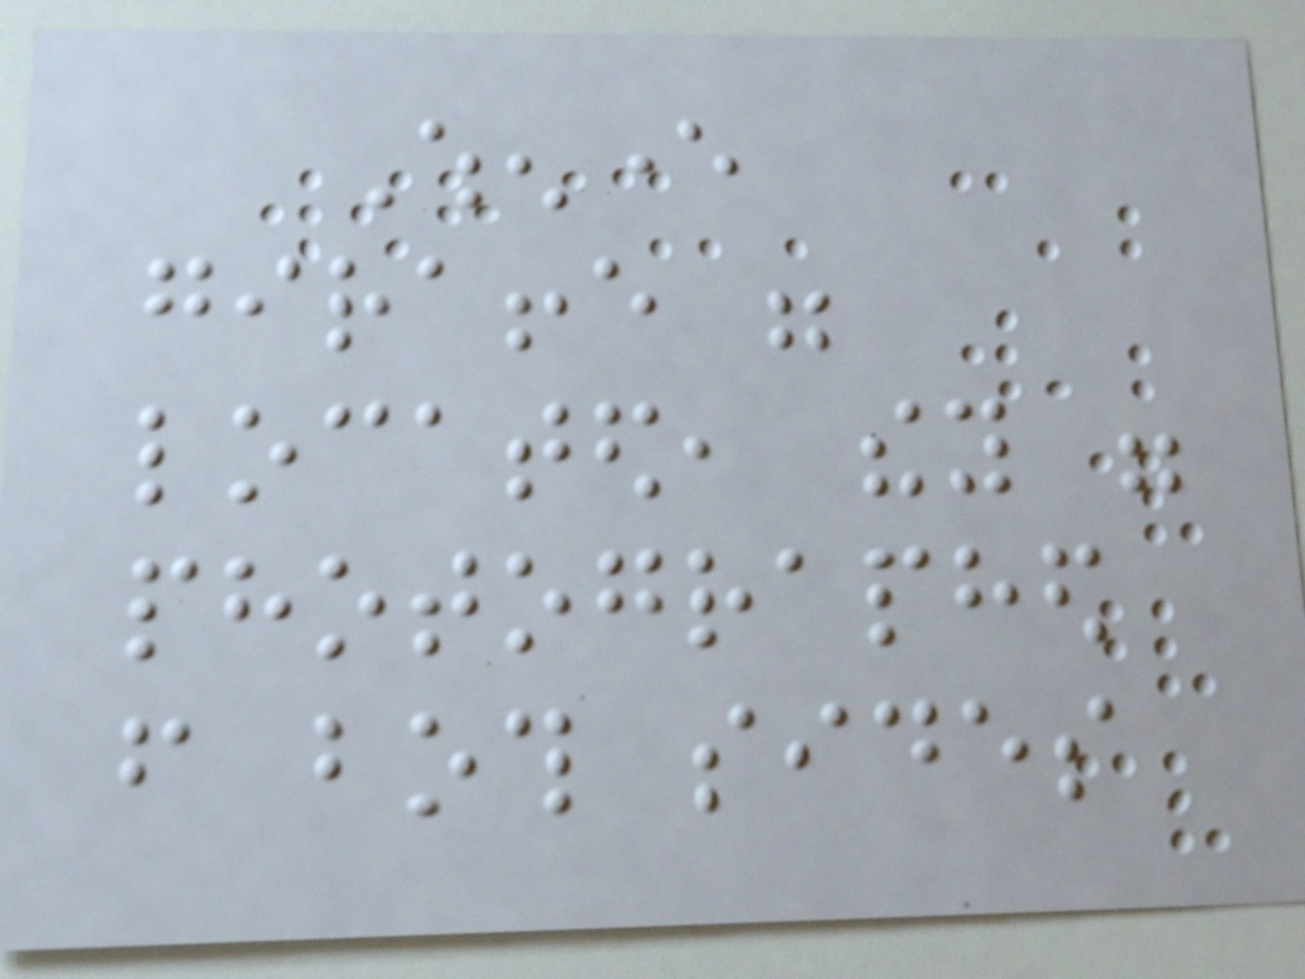Whenever
giraffe were
located, they were
photographed
from both sides
